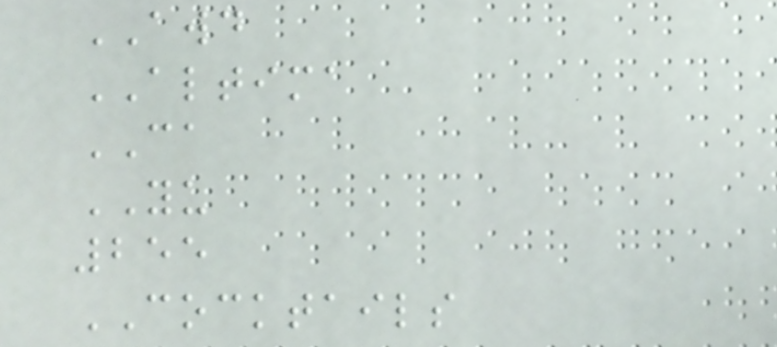AWD
ALTIMA
CA
YU
255
COCKTAILS
